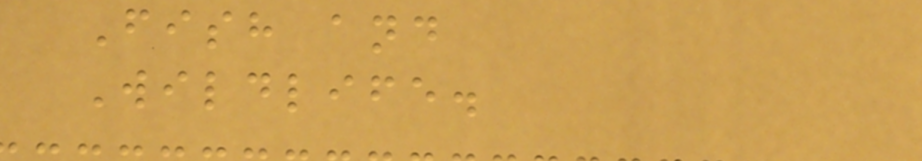Fish and
Wildlife.
